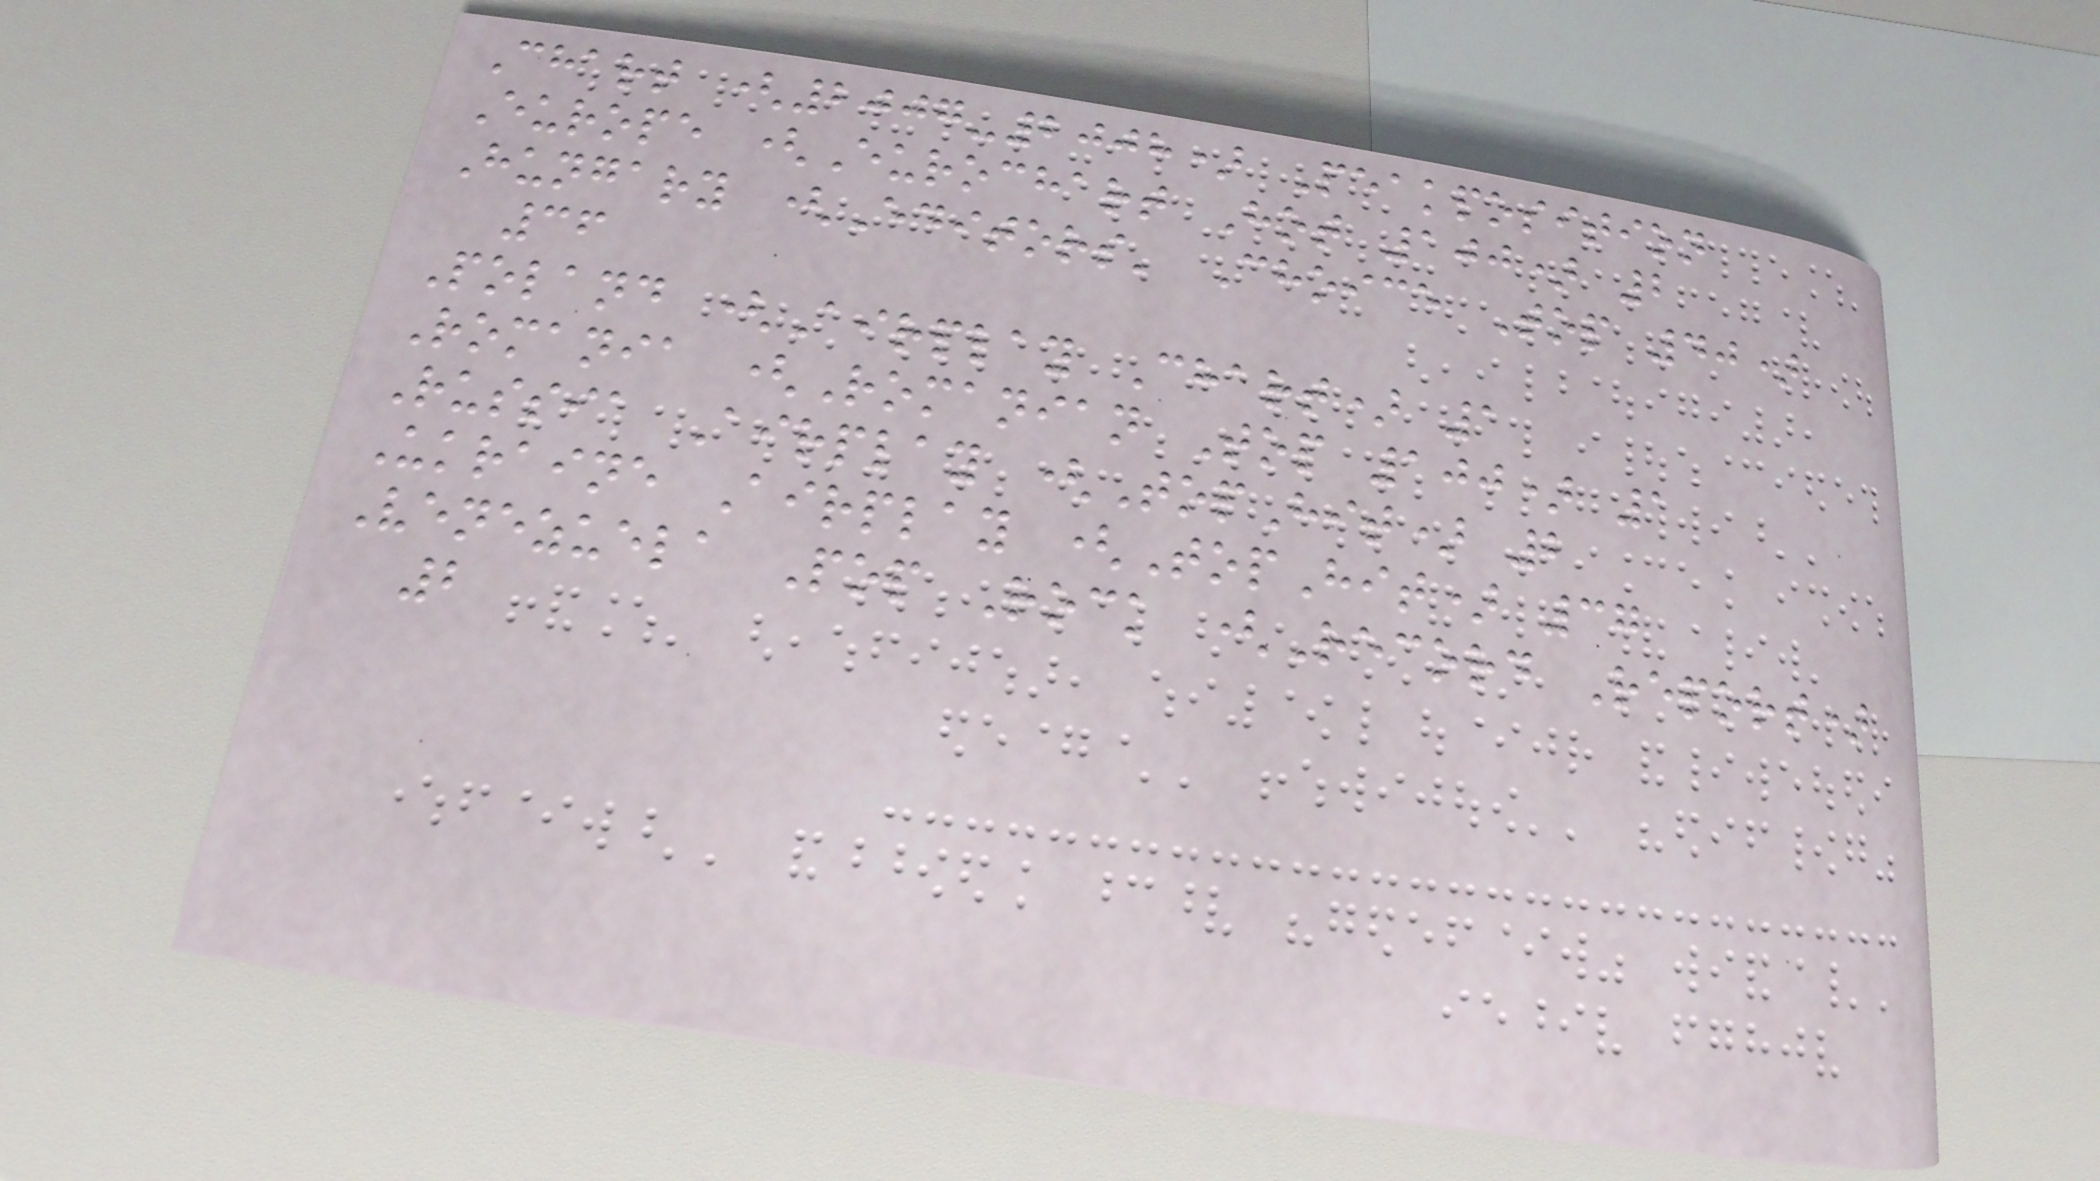Chart (2007-2008) Peakposition
Europe (Eurochart Hot 100) 2
Hungary (Editors' Choice Top 40)
36
Poland (Airplay Chart) 1
Romania (Romanian Top 100) 1
Russia Airplay (TopHit) 2
Ukraine Airplay (TopHit) 37
Venezuela Pop Rock (Record Report)
2
